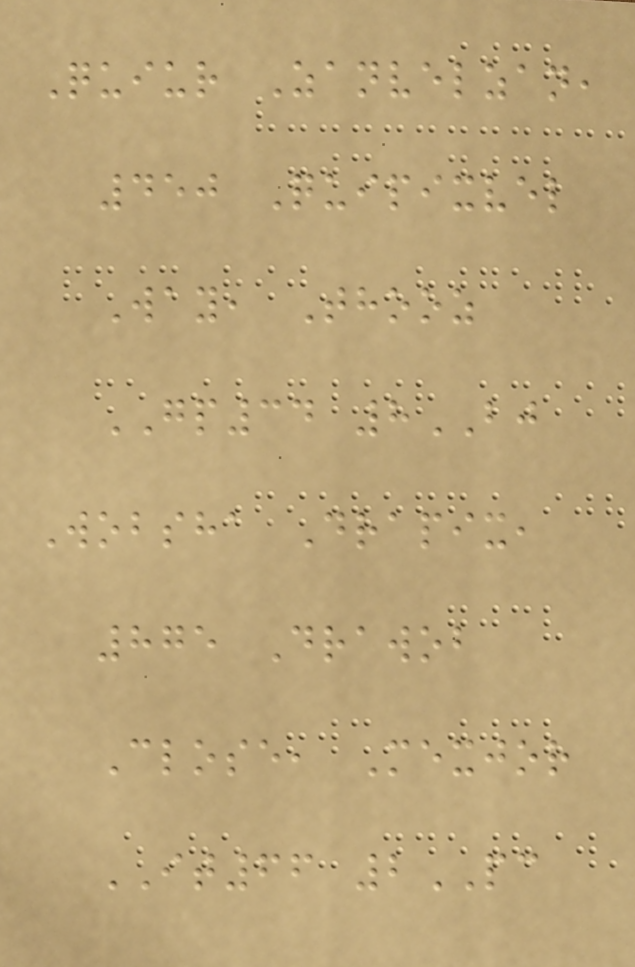Quiur Zanvelzan,
450 Quipixvel
Way, Thooz
GP34 8BJ
Wobsha Drapix,
875 Drawob
Close, Mexjor
IT66 2PC
